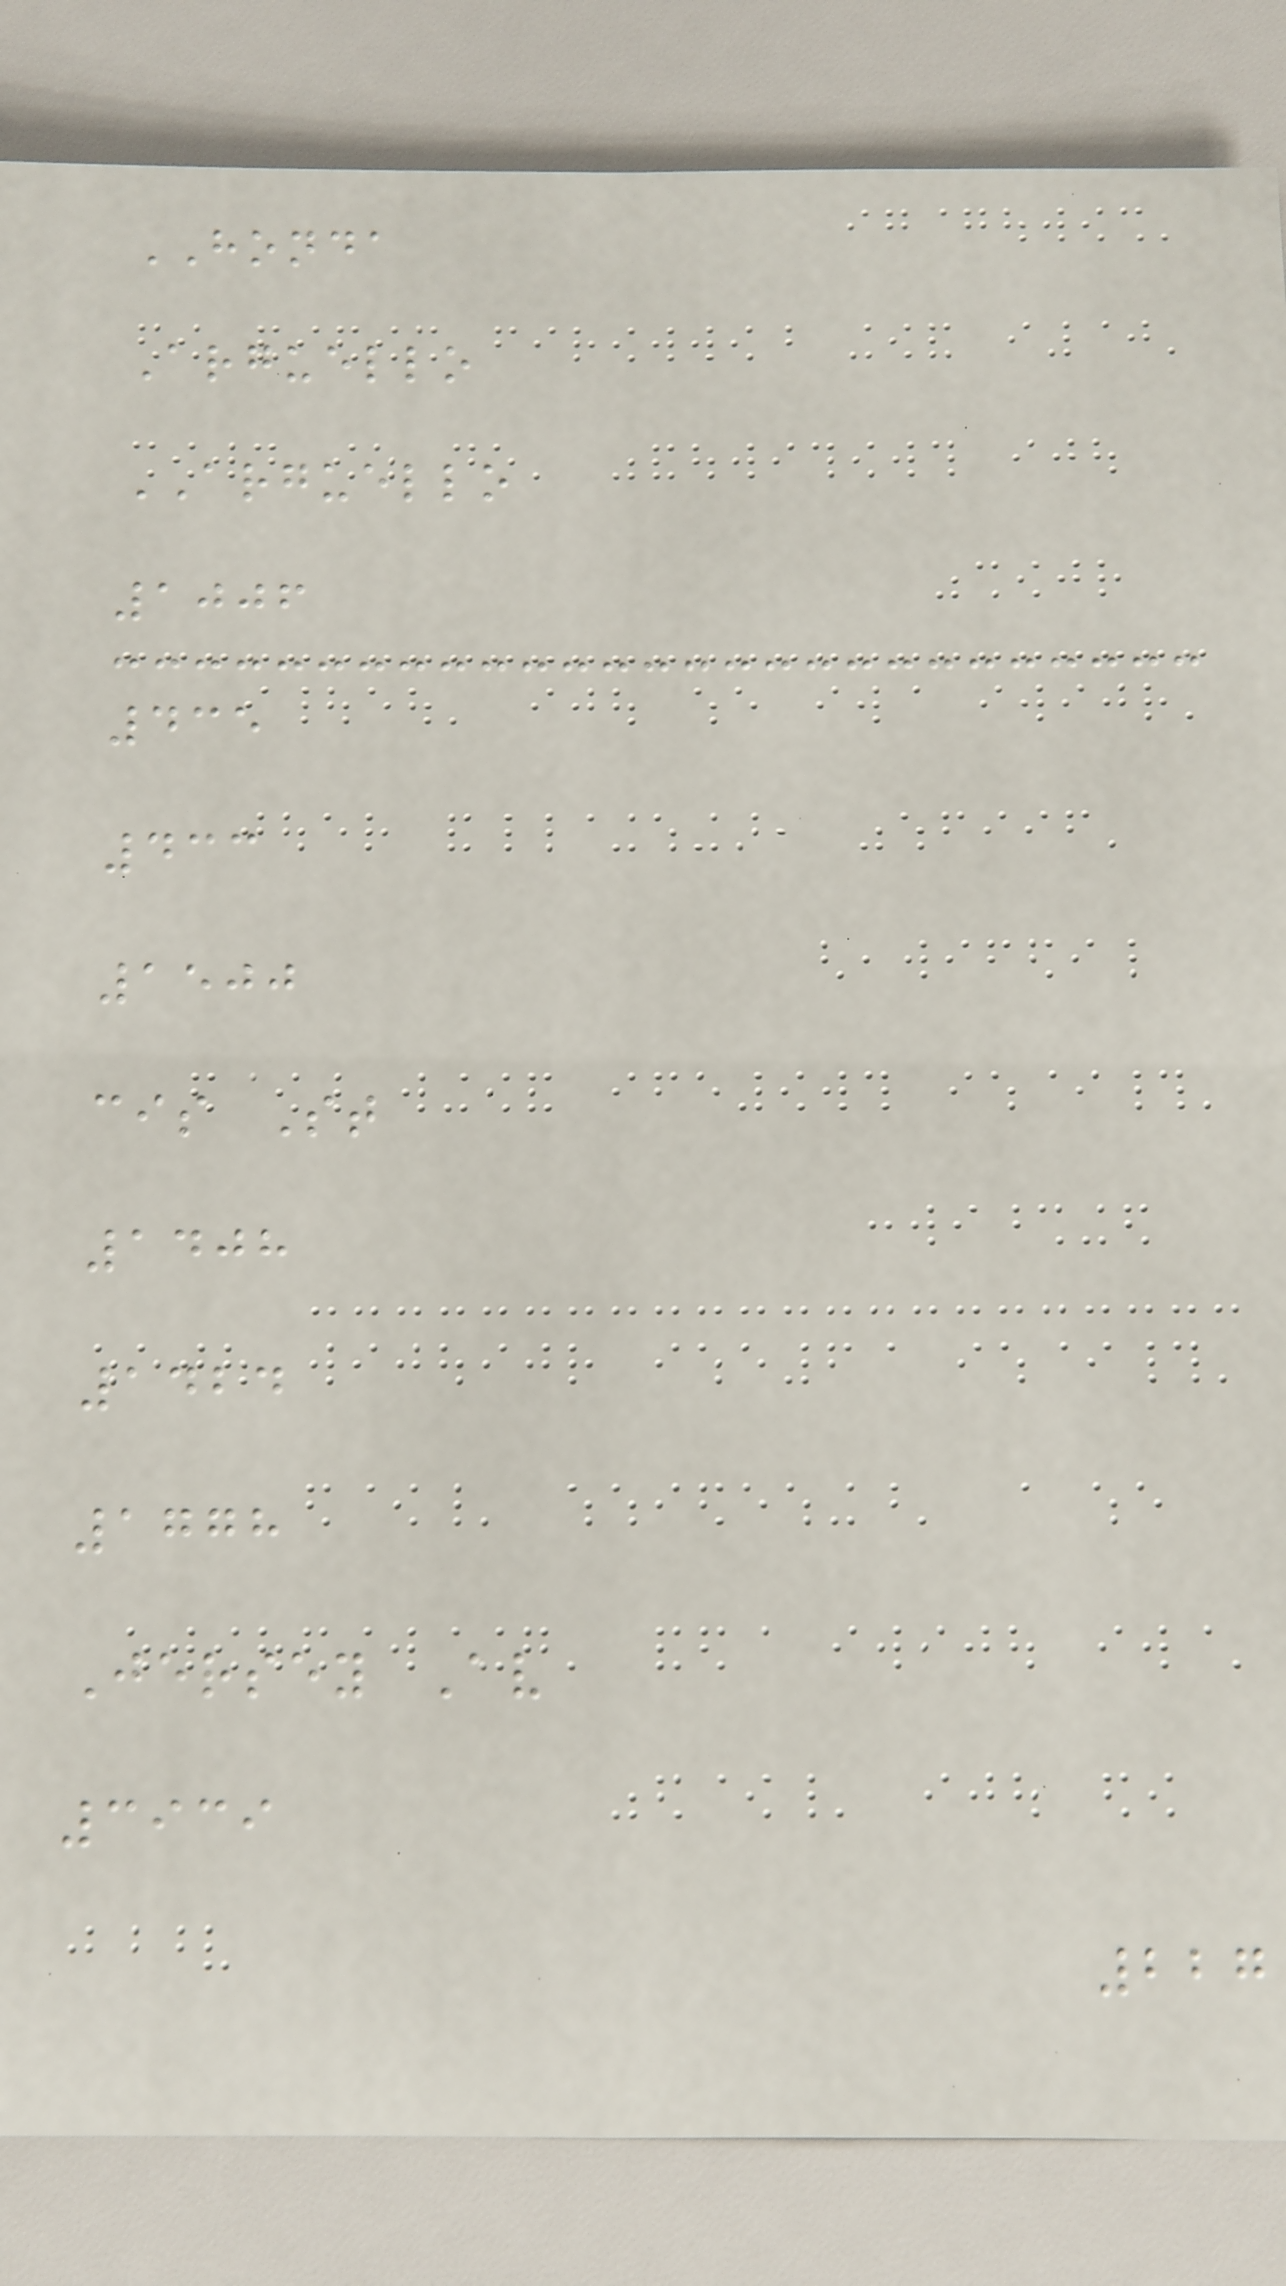HONDA
Arguello
ARGUELLO
1006
435
433
1500
cis St
1408
1424
1778
Jersey Av
3939
227
